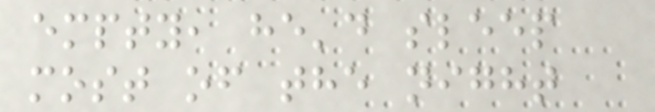empty, he'd sleep
most of the night
